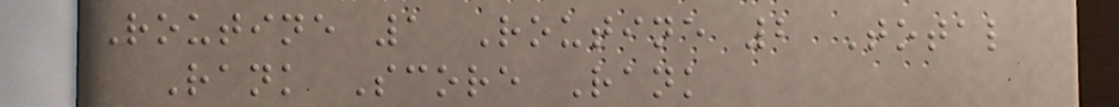Routine 1 Routine 2 Total
Rank Score Rank
